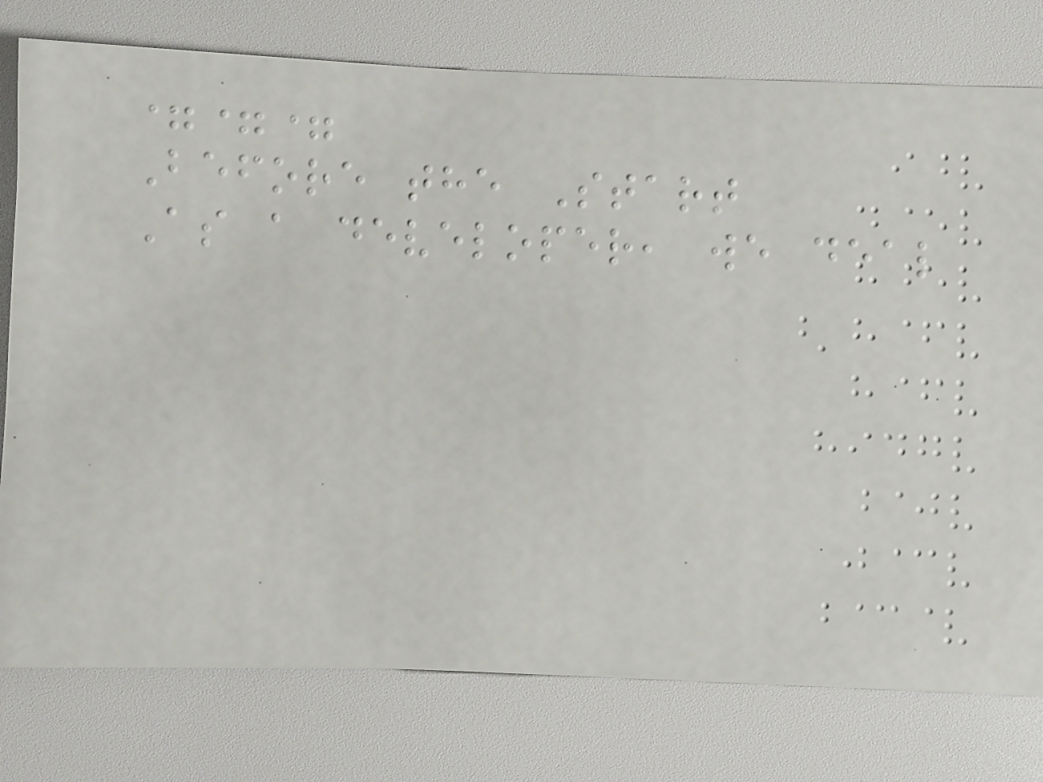===
Before the Start
As a developer, we deal
